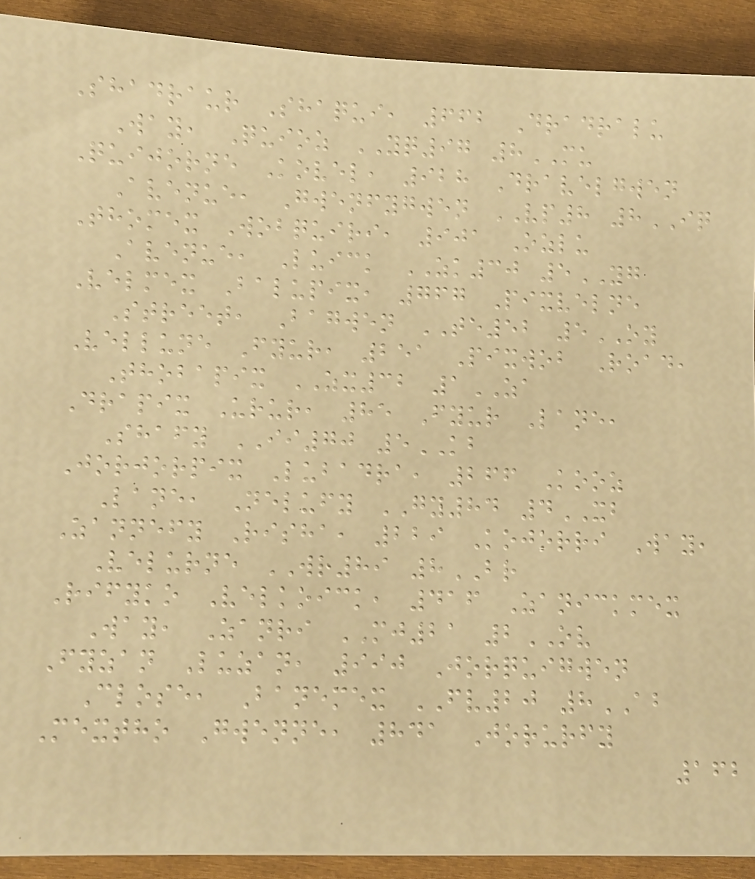Shadraur Shaqui, 662 Dradralu
Way, Quioz YQ97 8MU
Quijorne Kovel, 928 Dravelgwen
Avenue, Gwenfygwen VP8 8IQ
Thomex Wobquiri, 901 Ozlu
Avenue, Luick ZK30 5YG
Velmex Balupix, 767 Pixvelne
Street, Bagwen TE52 5OY
Vellune Fyur, 251 Pixwob Road,
Thobapix ZX32 1ZA
Drapix Urur, 85 Fyur Lane,
Shafy II70 5KB
Jorjorpix Lubadra, 266 Kooz
Lane, Nelufy GY84 4XB
Zannefy Risha, 229 Kojorri Way,
Velurne WR89 8BR
Rifyko Velkoick, 416 Zanickmex
Way, Zanri MJ21 2OV
Fyzan Luzan, 990 Jorquigwen
Close, Banemex FV20 8AB
Mextho Gwenne, 841 Jorurfy
162
